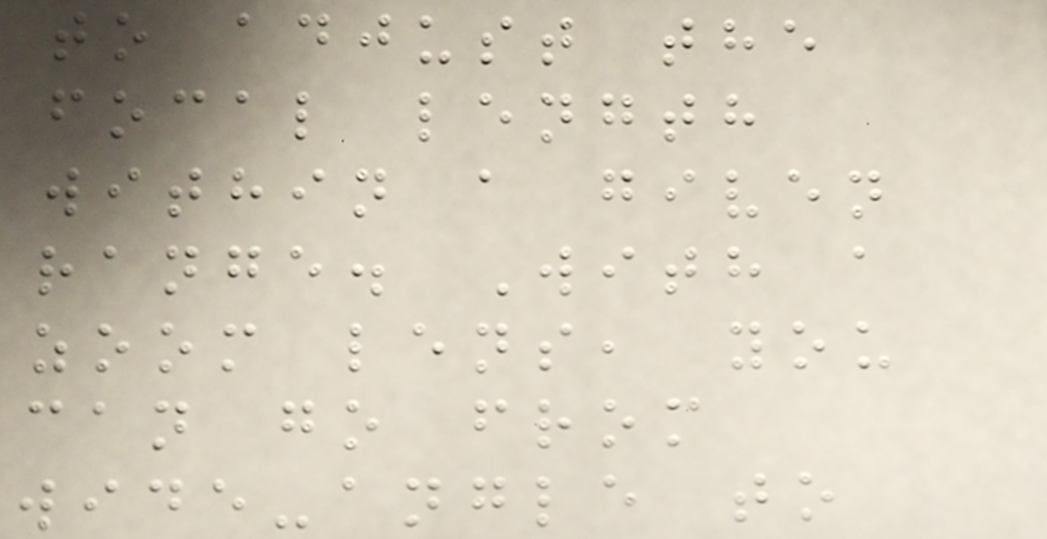to adjust the
focal length
within a given
range. With a
zoom lens, you
can go from
wide-angle to
